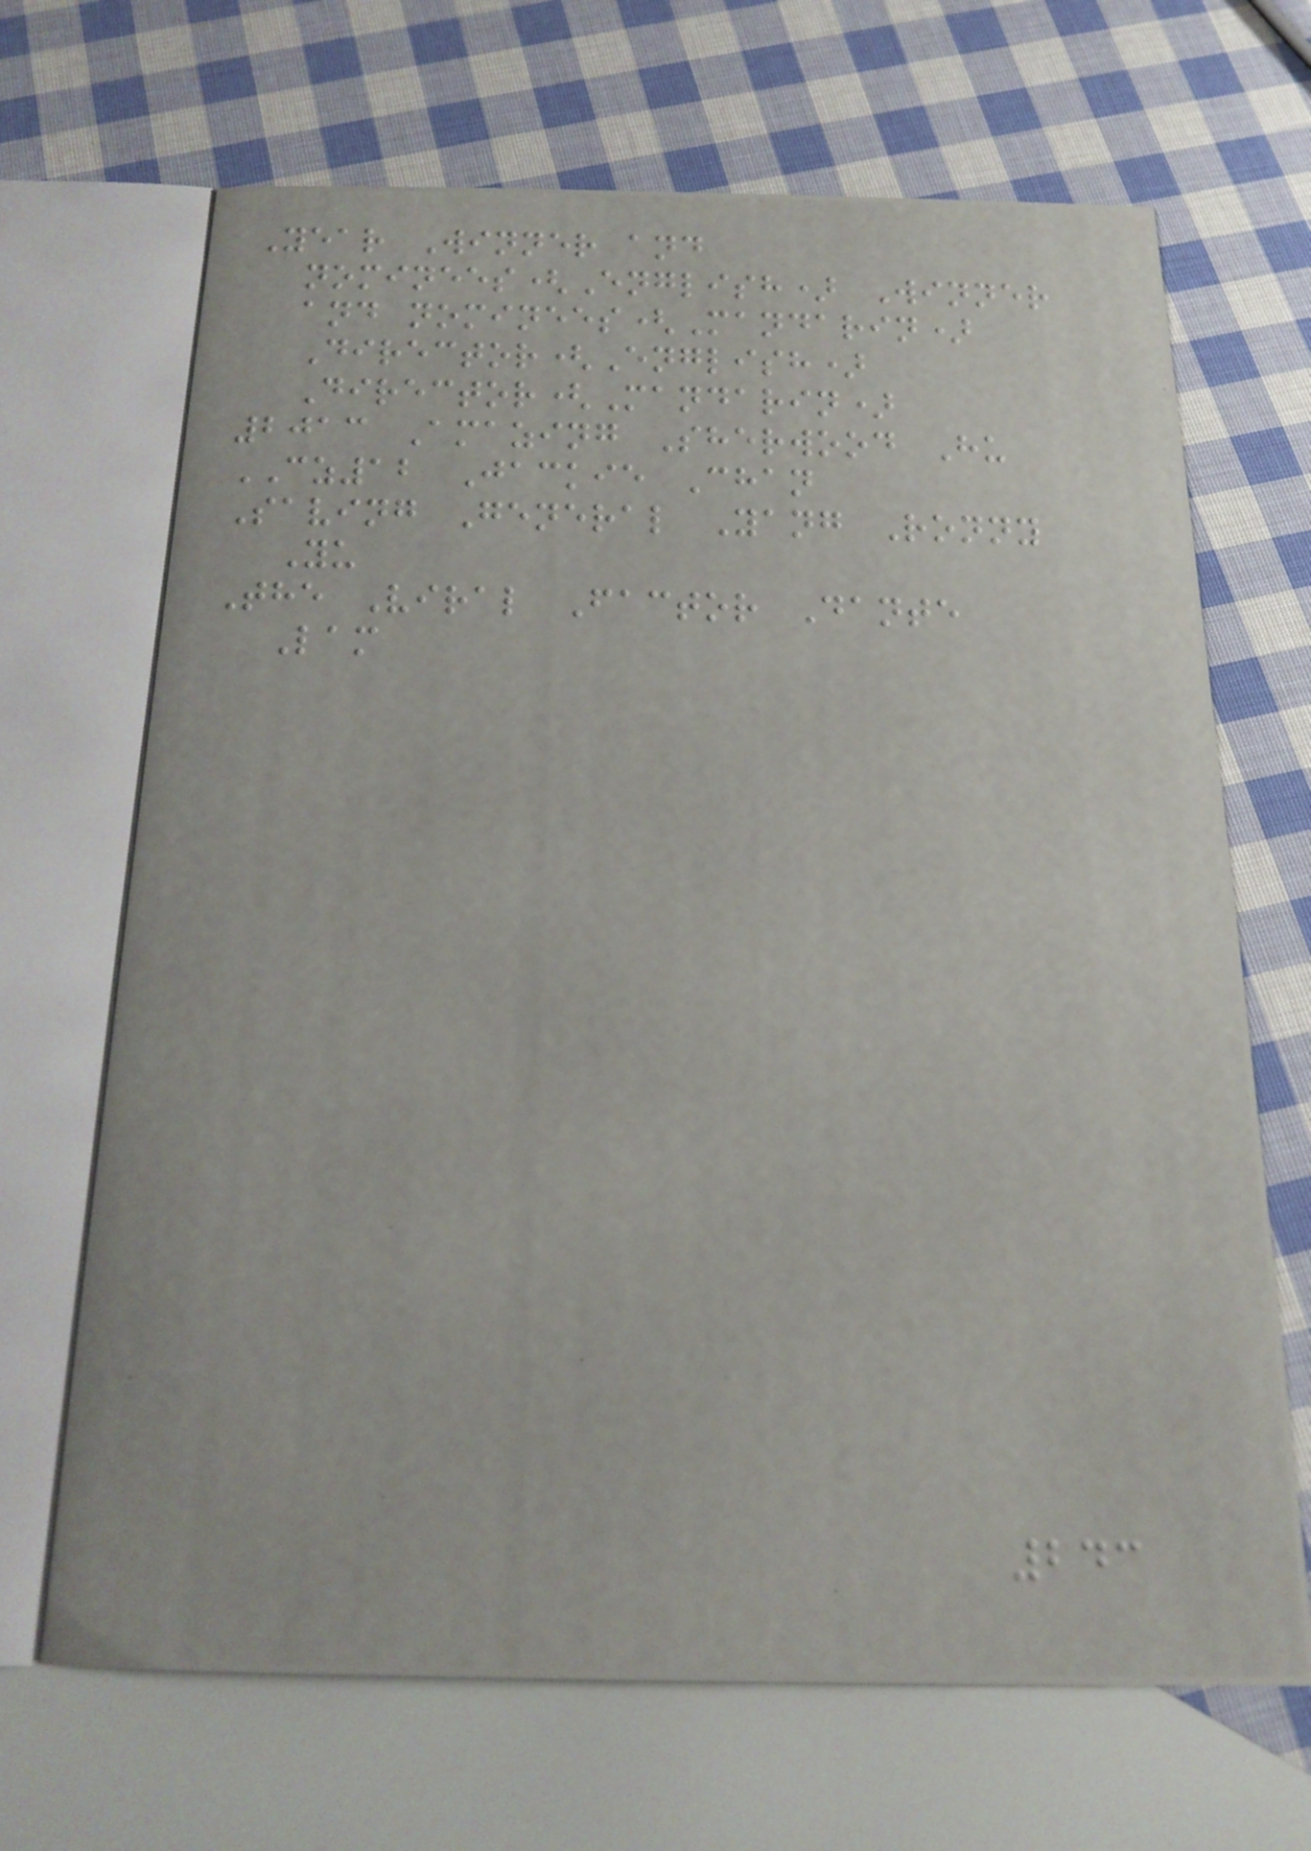Year Winner and
nominees(English) Winner
and nominees(Mandarin)
Director(English)
Director(Mandarin)
2013 Amazing Sherwood Hu
CZ12 Jackie Chan
Saving General Yang Ronny
Yu
The Viral Factor Dante
Lam
243
